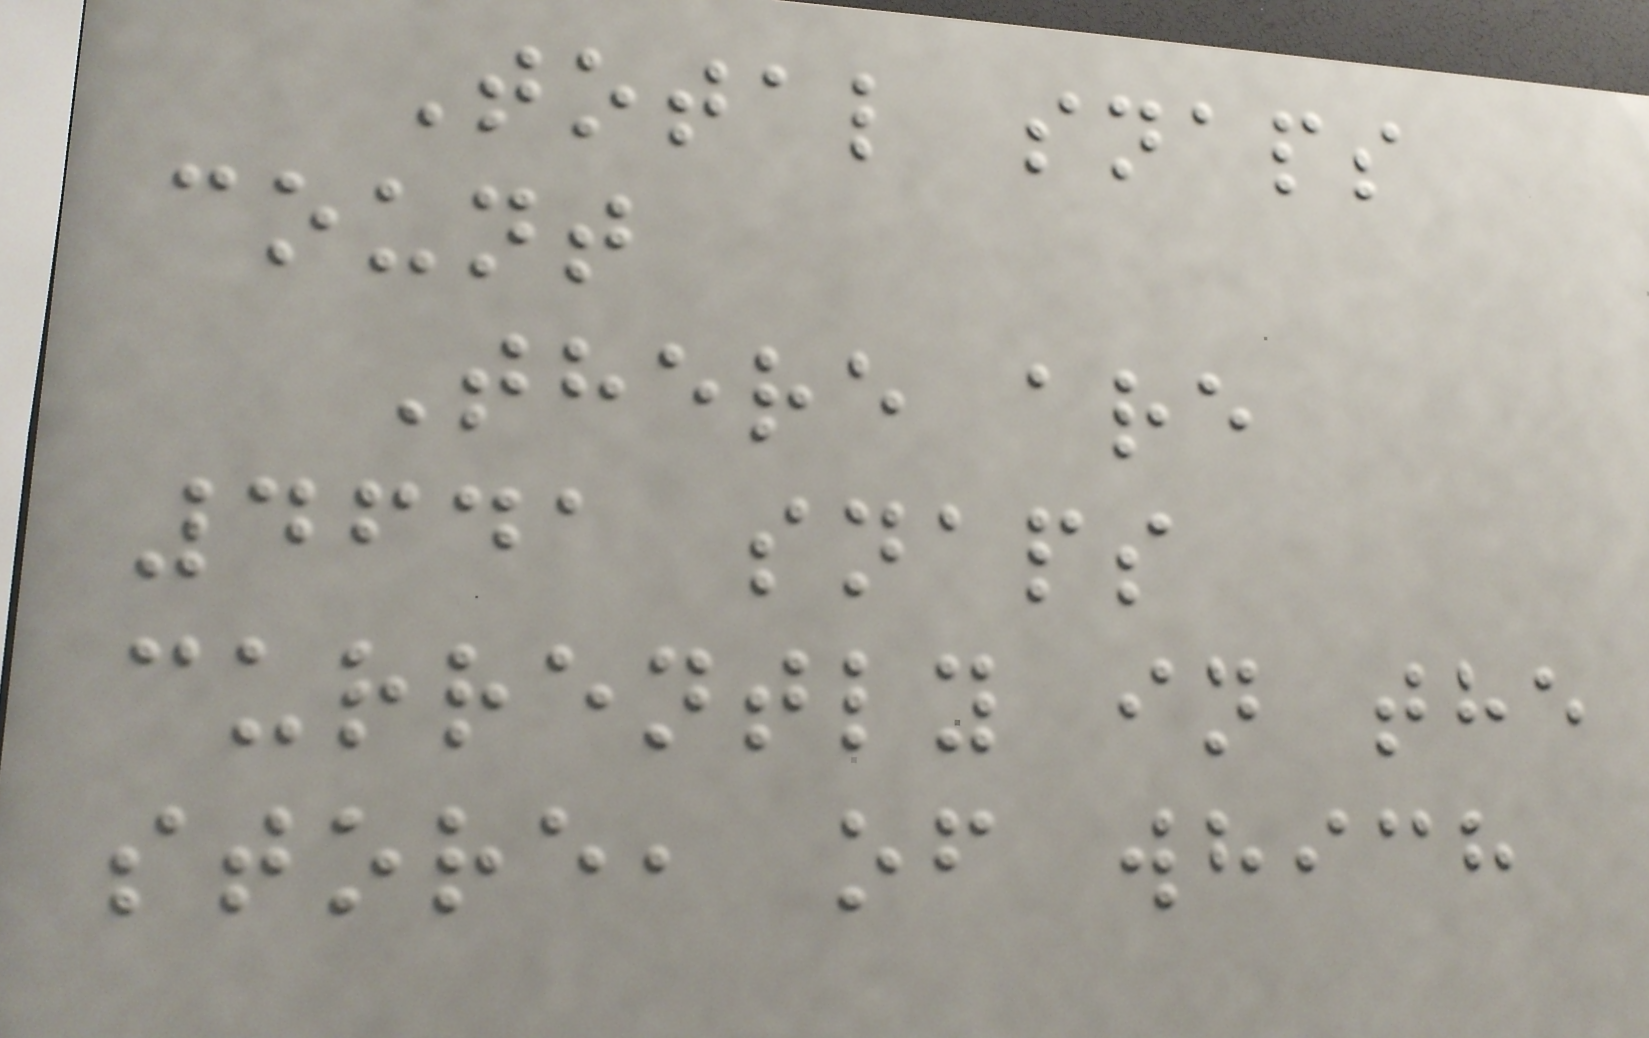Total snaps
count
There are
4641 snaps
currently in the
store, of which
